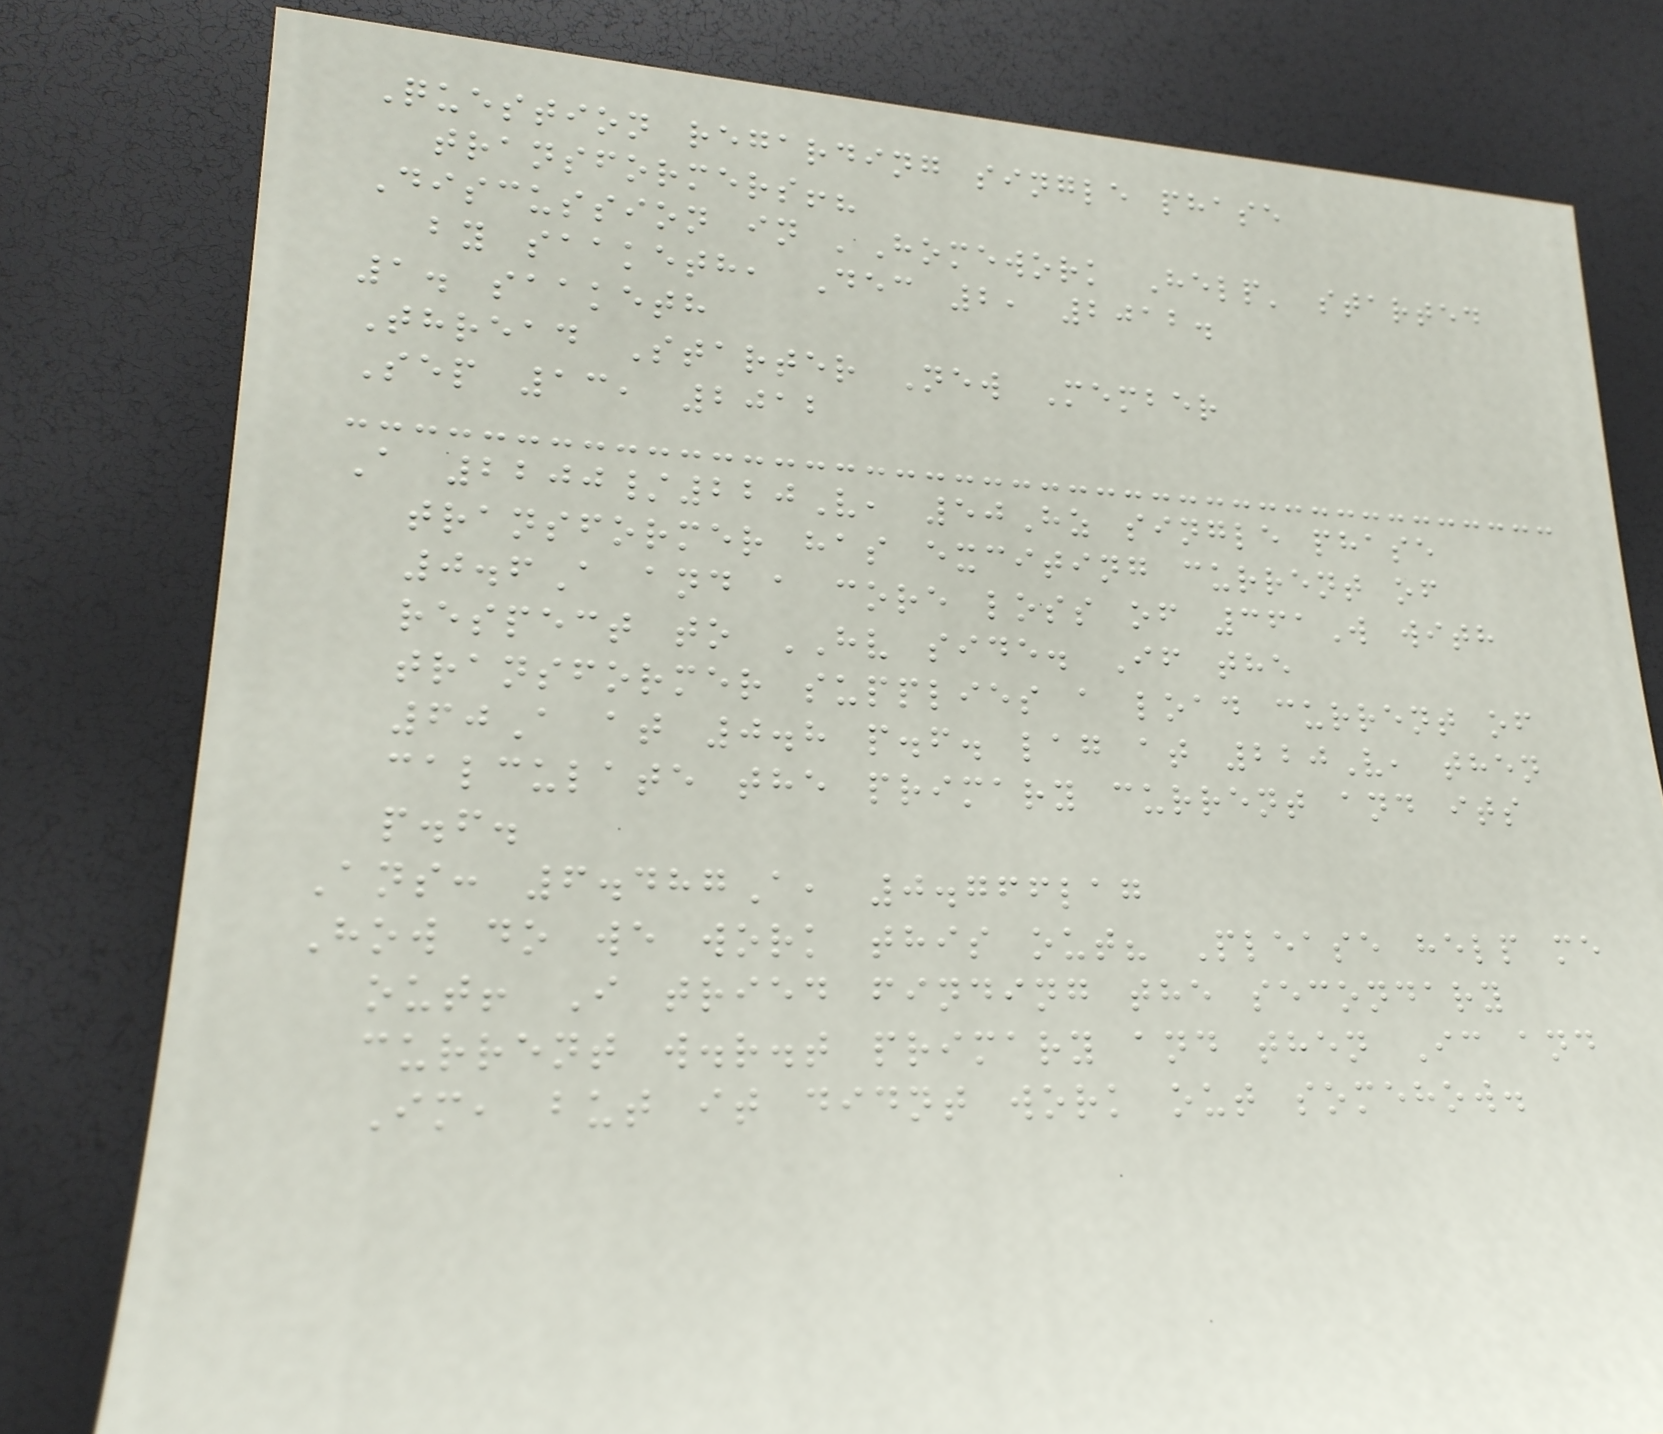Question regarding single phase
transformers!?
Discussion in 'Homework Help' started
by saaketh, Dec 2, 2012.
1. saaketh
Thread Starter New Member
Sep 13, 2012
A 2200/220V, 50Hz single phase
transformer has exciting current of
0.6A and a core loss of 361W with
respect to HV side. If the
transformer supplies a load current of
60A at 0.8 p.f. lag at 220V, then
calculate the primary current and its
p.f.
Ans: 6.487A, 0.766lag
How do we work this out? Please help me
out! I tried finding the secondary
current w.r.t primary and then Ic and
Im, but it didnt work out somehow.
